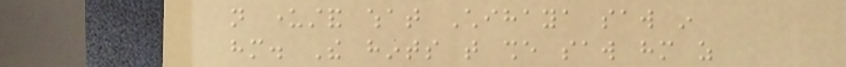not understand what Chihaya saw in
him. The hints that she saw him as
